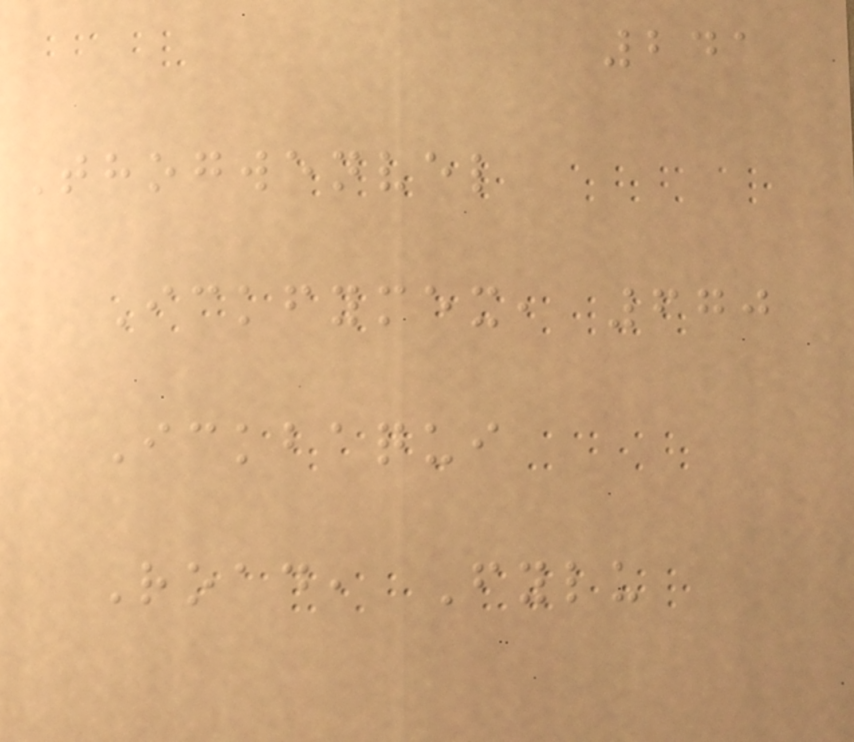241
Thogwenvel
Ickfymex, 670
Ickbaqui
Road, Fylu
